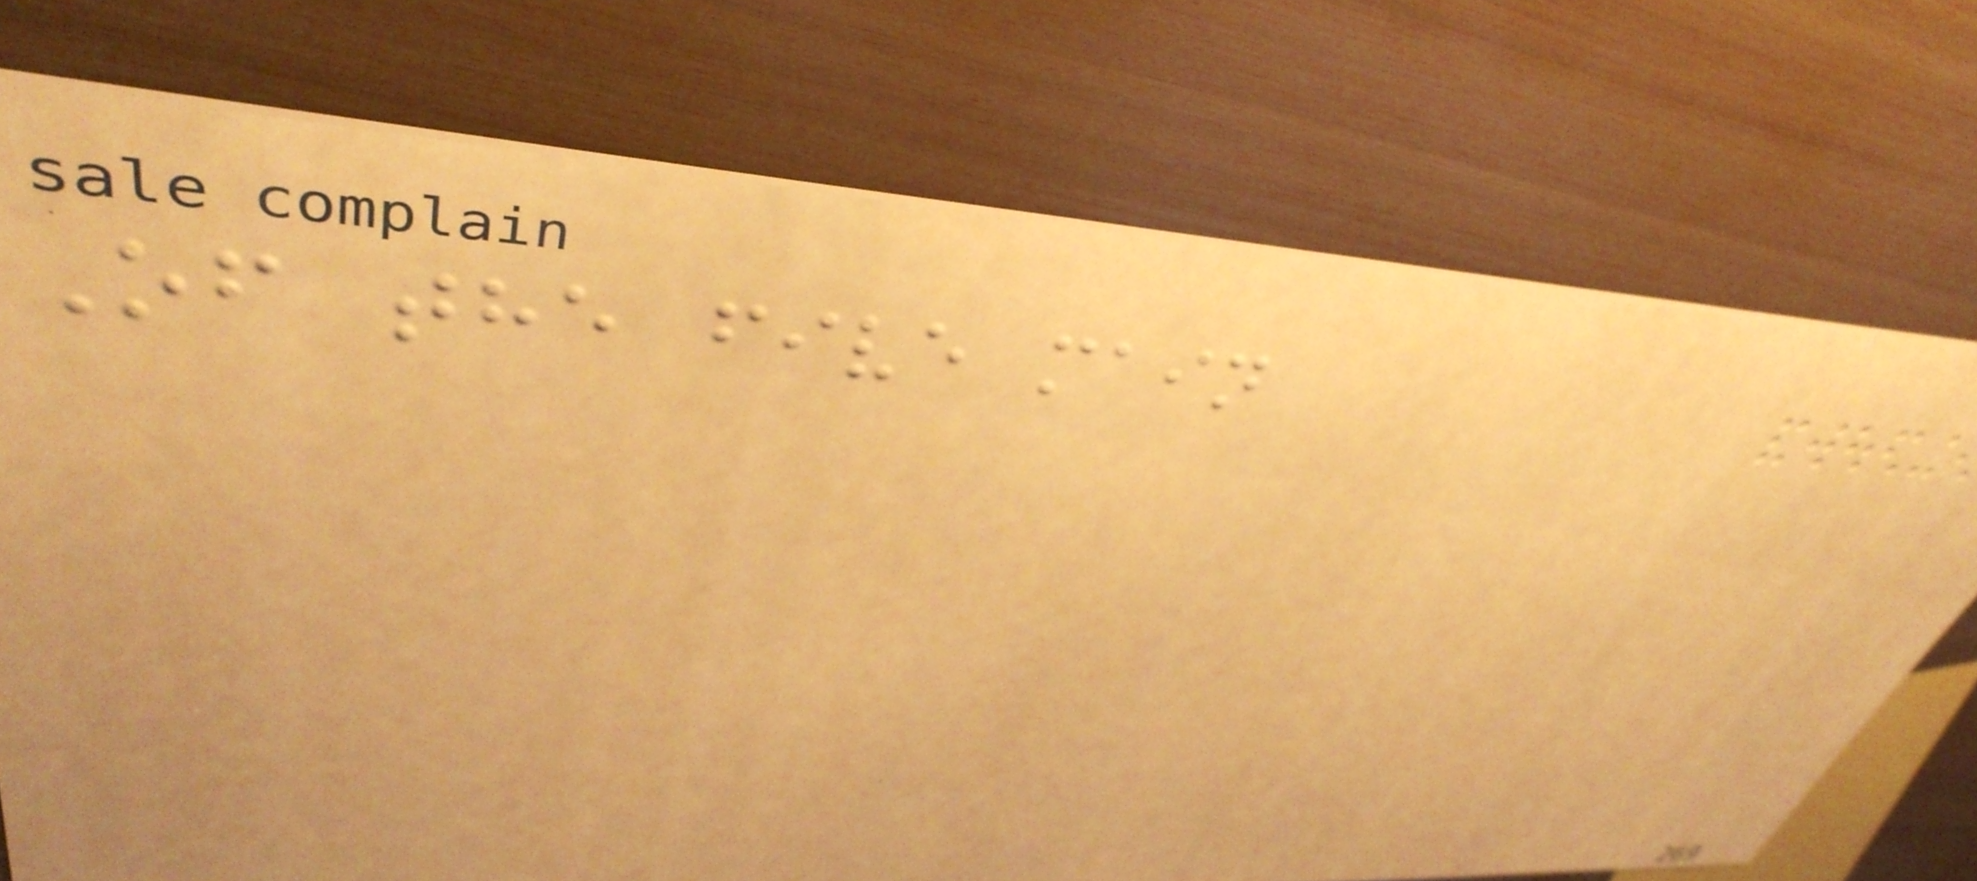Of the five main
